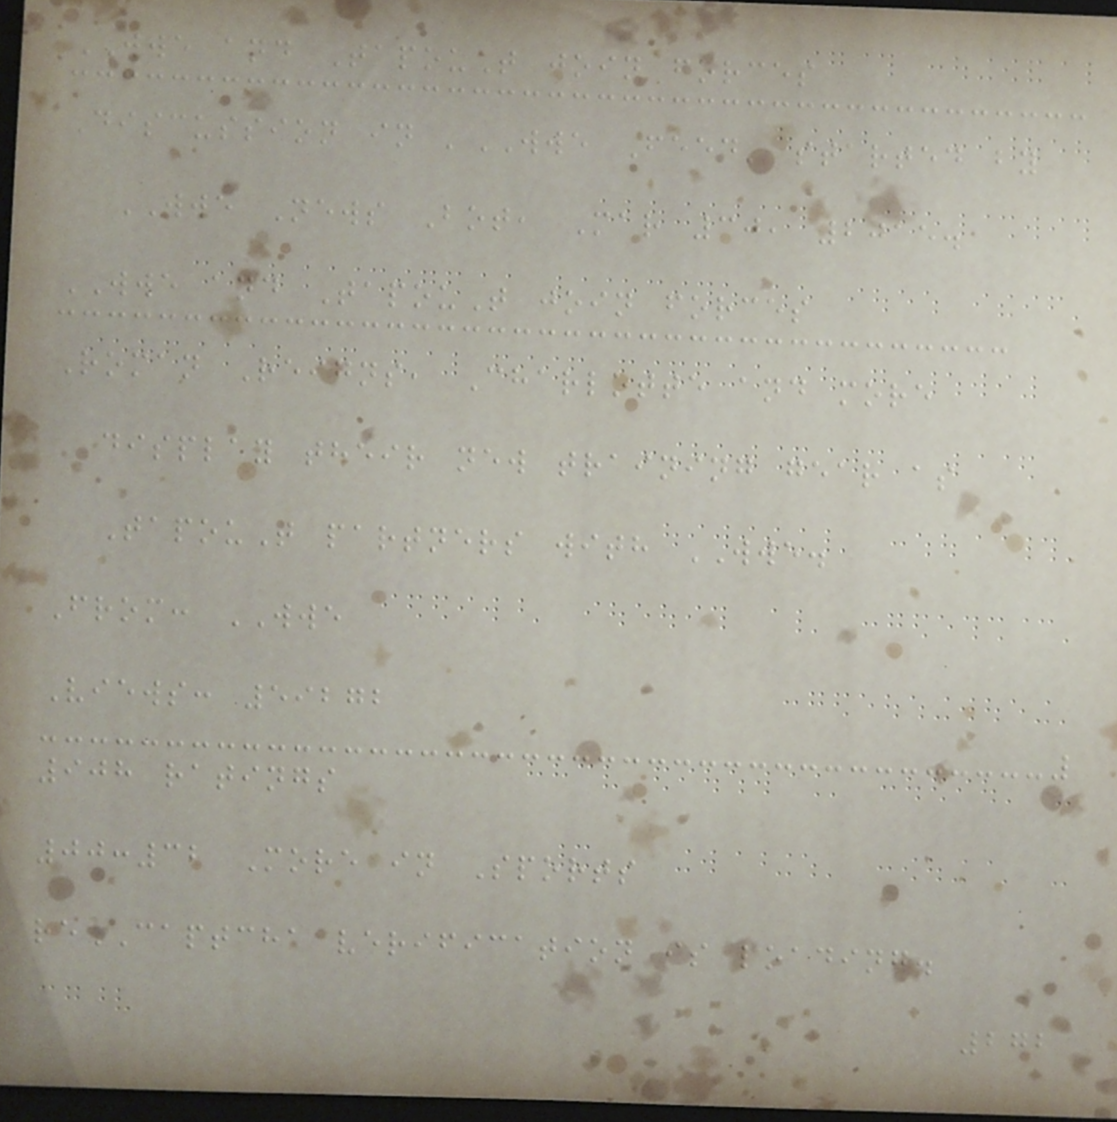WWE and TapouT join forces
Discussion in 'WWE Feed' started by
WWE News Bot, Mar 30, 2015.
WWE and TapouT join forces
Roman Reigns, Charlotte and more
display their new training gear as
TapouT partners with WWE.
From: WWE
Views: 59272
908 ratings
00:32 More in Sports
reCAPTCHA verification is loading.
272
